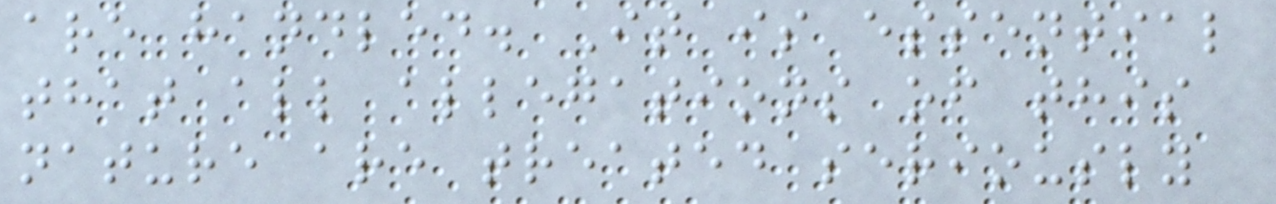are handled. It is essential
that all allegations of this
nature are treated seriously
